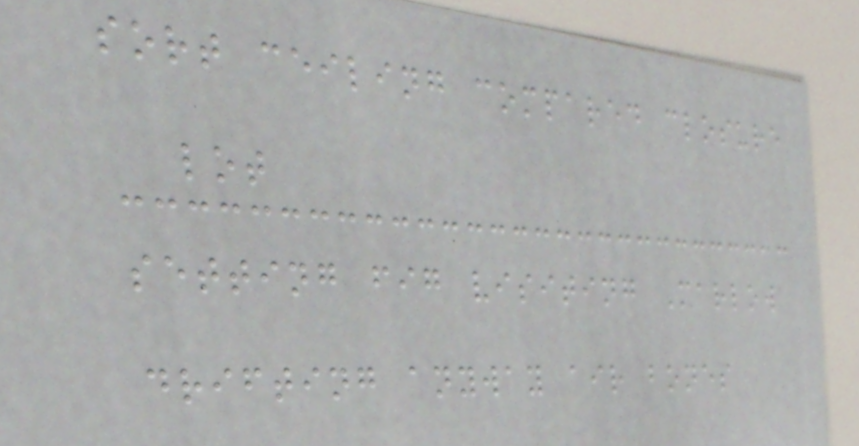sort ceiling compared closure
lot
setting fig visiting Marlow
drifting anyway air bones
